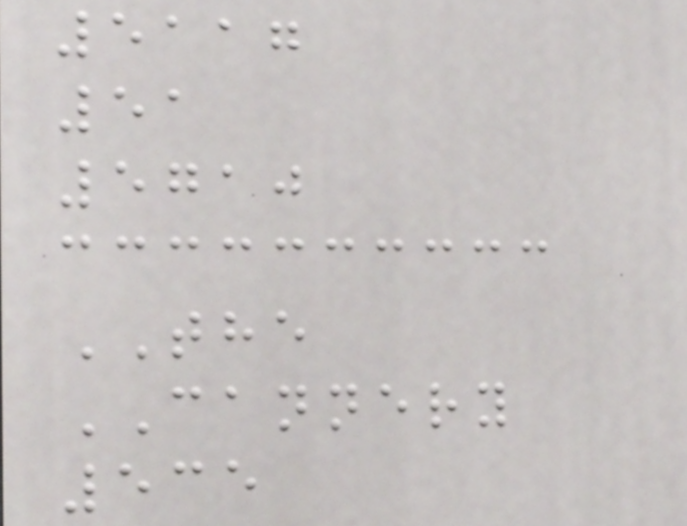5117
51
5710
THE
CANNERY
535
